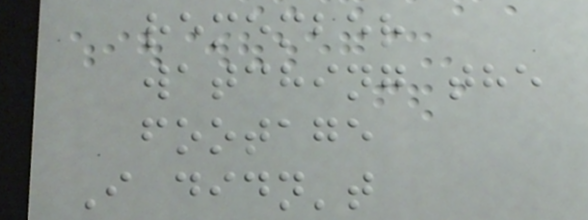remember
watching the
footage
I didn't
